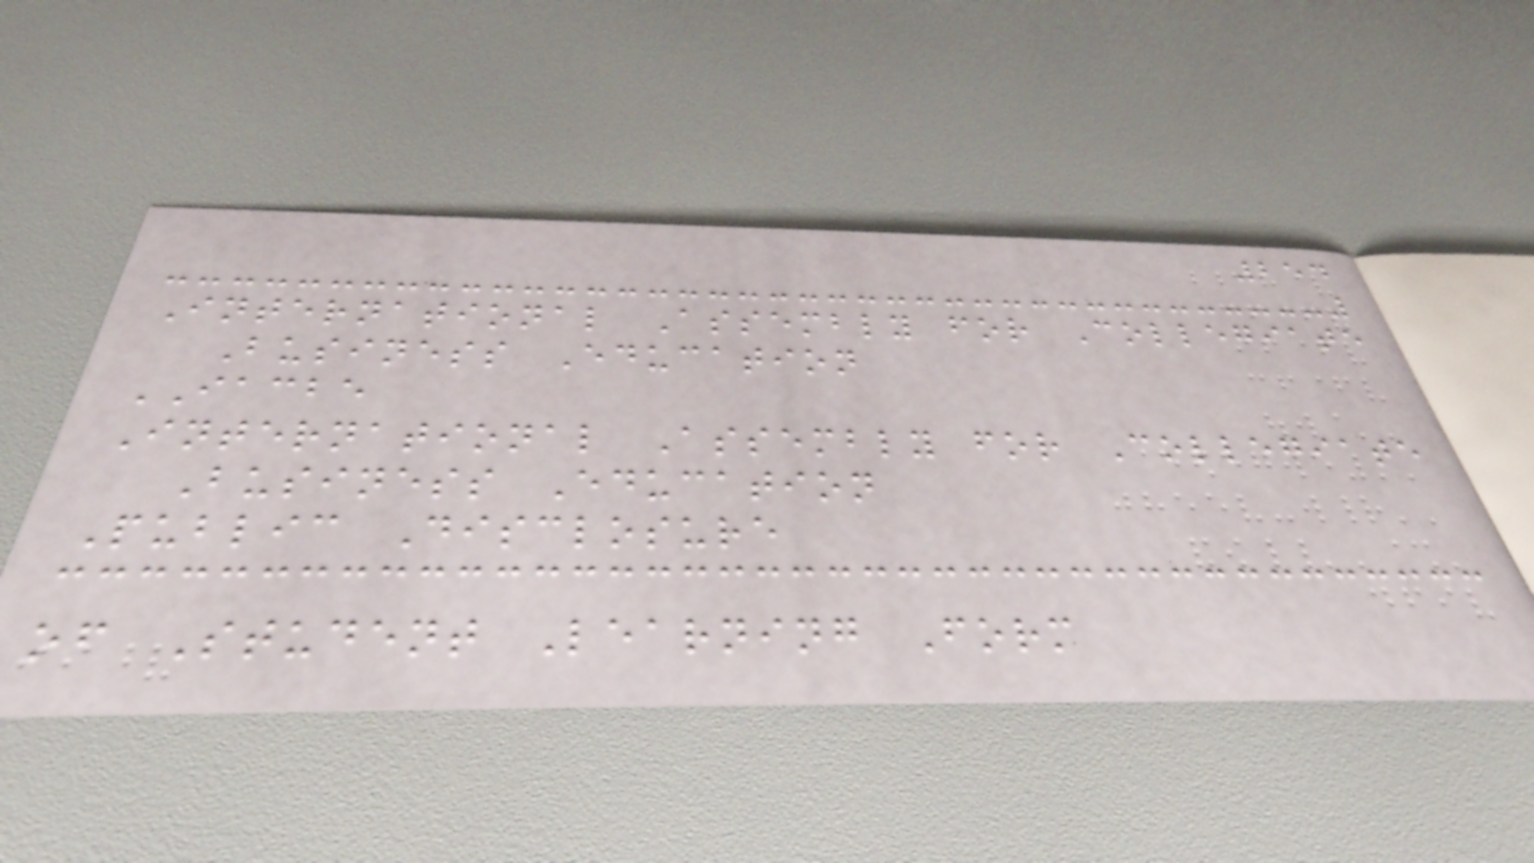254
International Assembly for Collegiate
Business Education
IACBE
International Assembly for Collegiate
Business Education
Public Disclosure
of Student Learning Form
